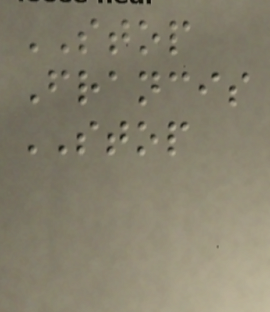STOP
Francis
STOP
